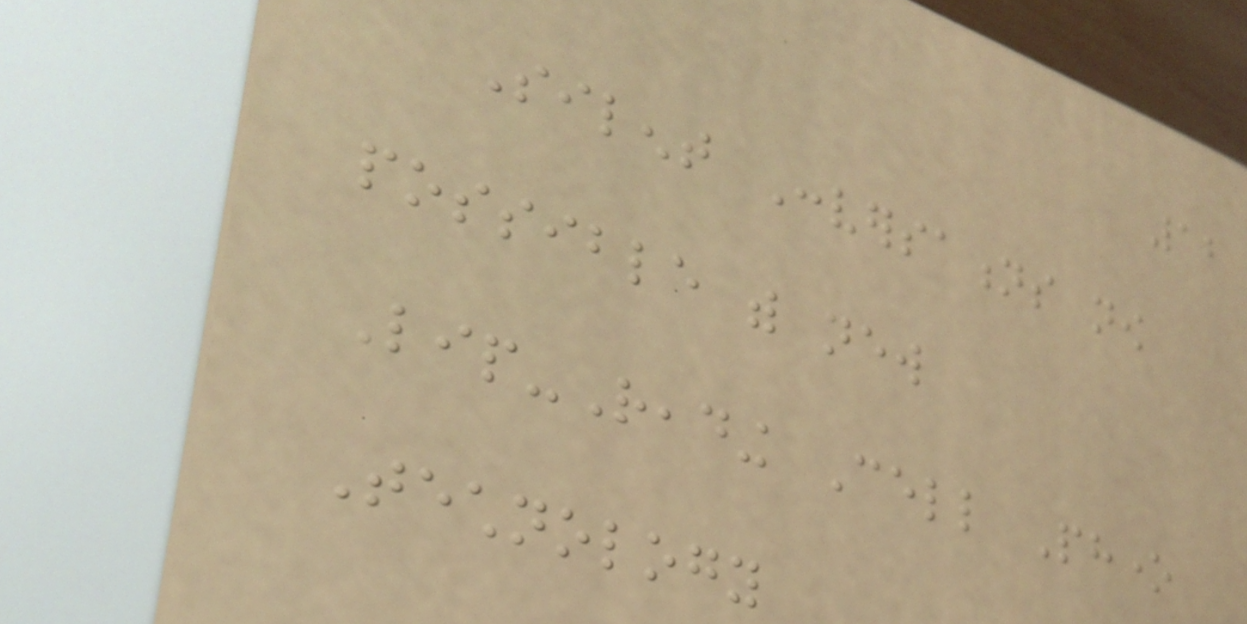12
Silent Conversations now
possible with new
Lip-Reading Cell Phone
Technology
